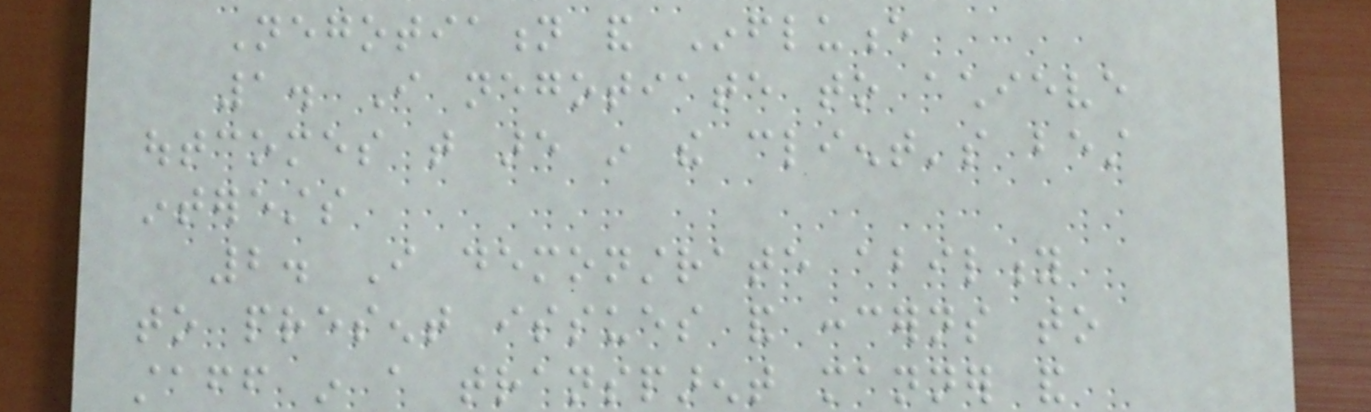Negotiation and Influence
1. I negotiate to achieve
outcomes that are in the client's best
interests
2. I demonstrate ability
to present issues and concerns to
staff in a transparent manner and
